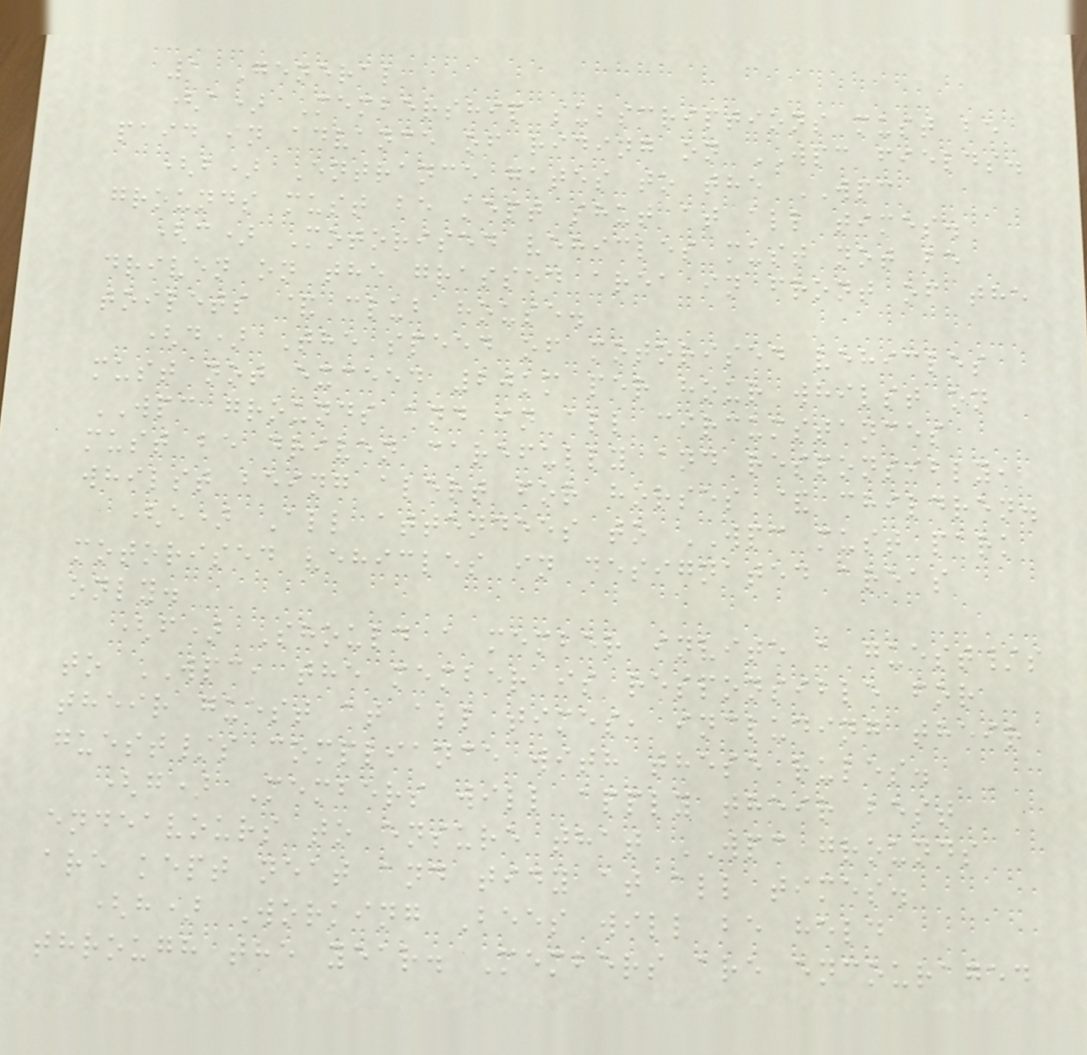1 General
(a) Membership subscriptions must be
paid in advance of riding on WPC fields.
(b) Entrance gates to the WPC
grounds must be kept shut at all times.
(c) Motorised vehicles must not be
driven on the grassed area in front of the
toilets & club house.
(d) The speed of motorised vehicles
must not exceed 20km per hour whilst on
WPC grounds and in all circumstances
must be driven carefully and responsibly,
whilst being alert for horses & children.
(e) All attendees to WPC must park
motorised vehicles in designated areas
only.
(f) Should a member invite a guest/s
to WPC, the member is responsible for
their guest at all times, including their
guest/s compliance with these rules.
(g) Members will apply their best
endeavours to ensure that WPC grounds
are kept neat and tidy at all times.
(h) Working Bees will be held
through the year. Members are encouraged
